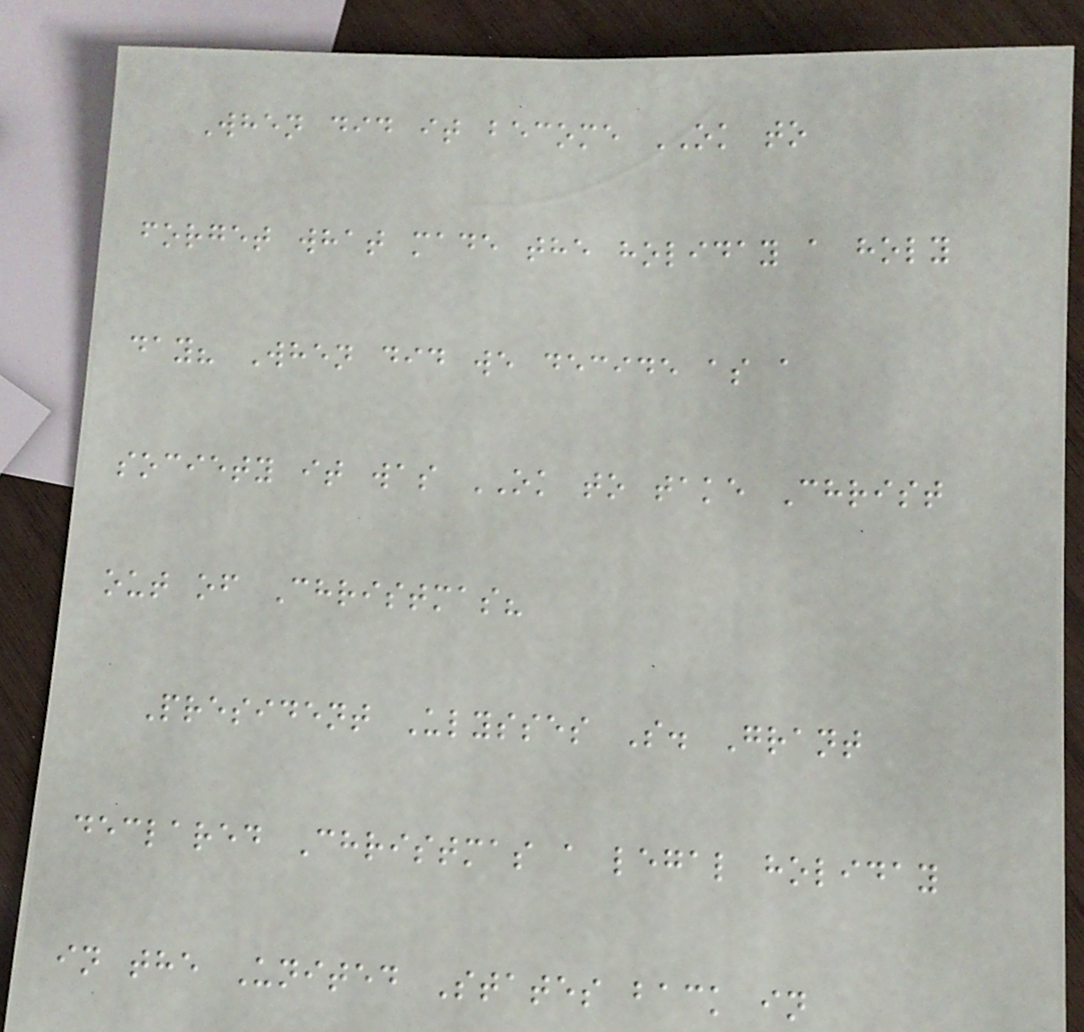When did it become OK to
forget what made the holiday a holy
day? When did we decide as a
society it was OK to take Christ
out of Christmas?
President Ulysses S. Grant
declared Christmas a legal holiday
in the United States back in
